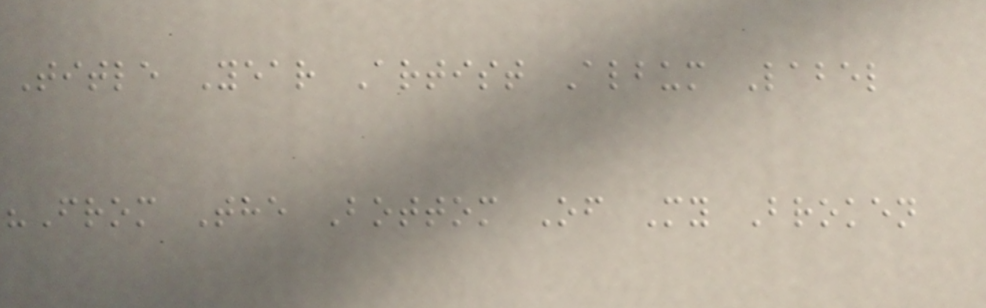Title Year Artist Album Label
"From The Bottom Of My Broken
